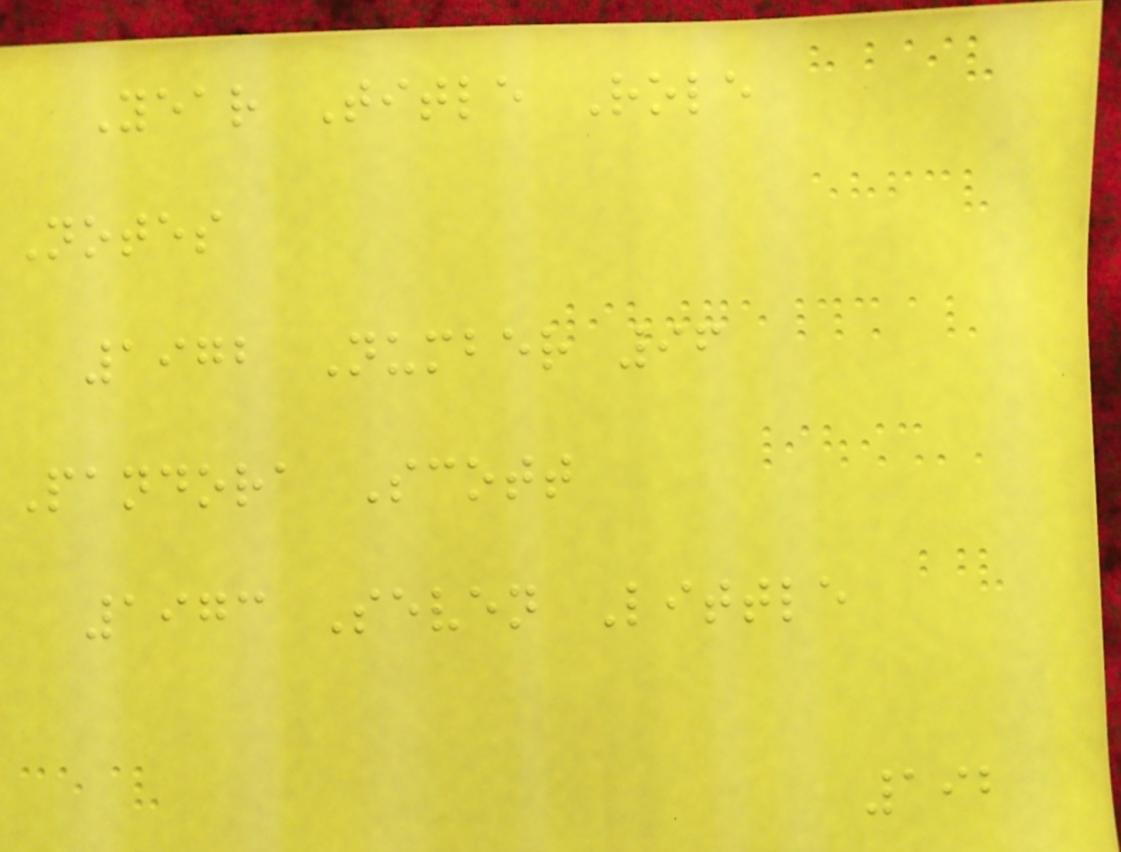Year Title Role
Notes
1972 Number 96
Pandora Scott
1973 Seven Little
192
